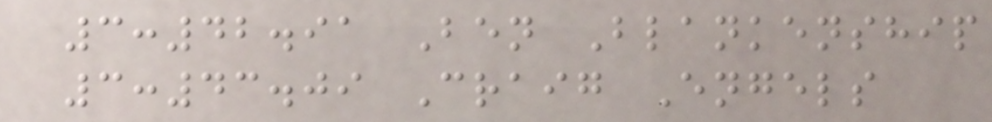3:42.91 Ben Blankenship
3:43.09 Craig Engels
